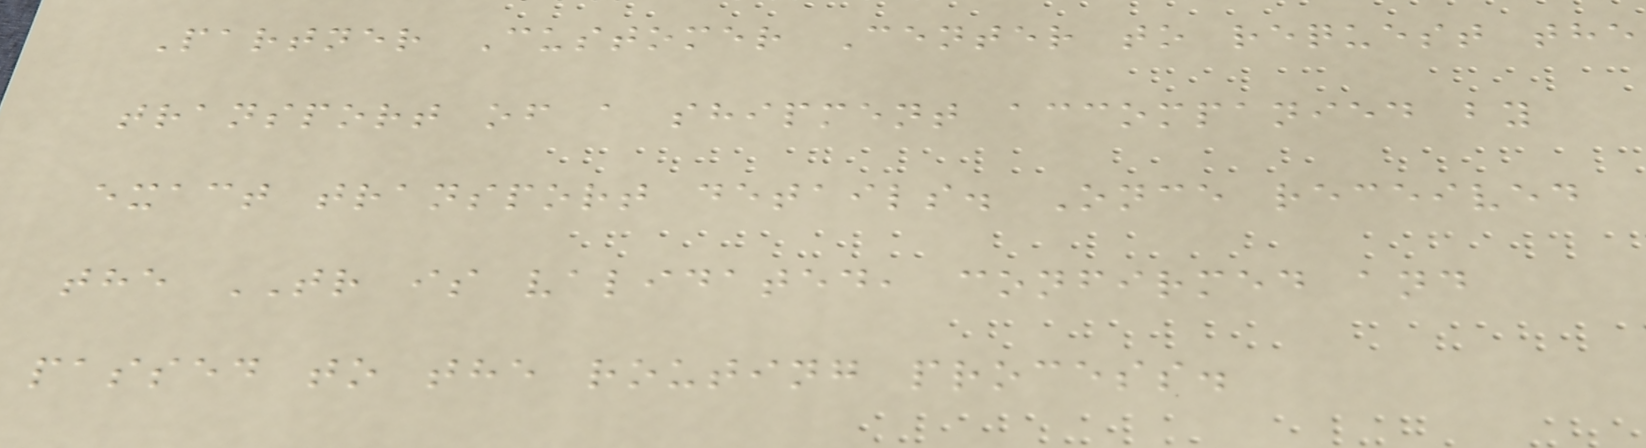Partner Customer Center to request the
transport of a shipment accompanied by
exact transport details. Once received
the TR is validated, confirmed and
passed to the routing process.
